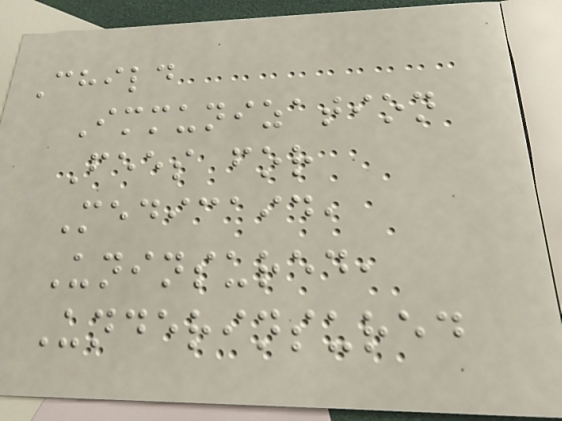Child
Immunization
Fees for
Medicaid,
Uninsured,
Underinsured
